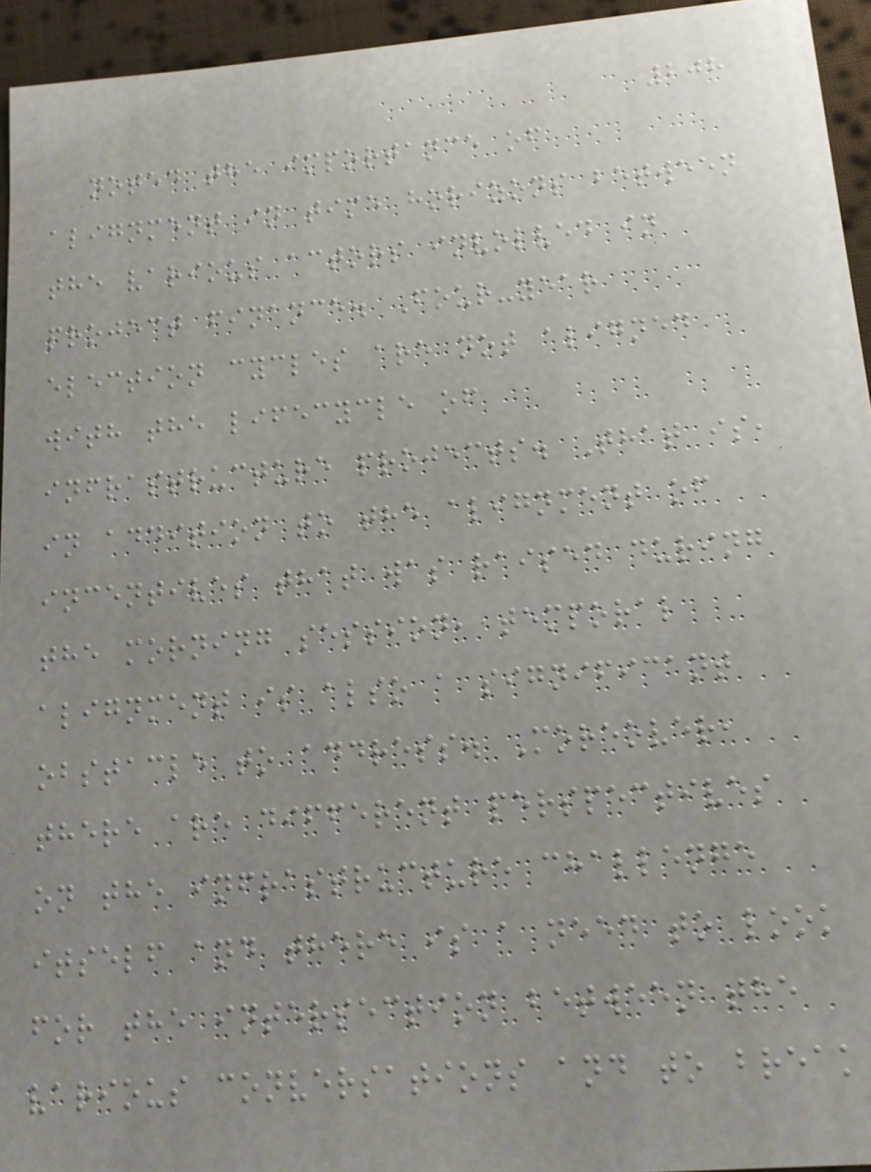208
noted the importance of
alignment in time horizons between
the various actors involved in
project finance. Four-year
election cycles are not aligned
with the lifecycle of
infrastructure projects. That is,
in addition to the alignment of
incentives that was raised during
the morning session, temporal
alignment is also a significant
obstacle to address. Moreover,
there are different perspectives
on the infrastructure challenge
itself and there is a need to look
for the intersection between the
various conversations and to break
